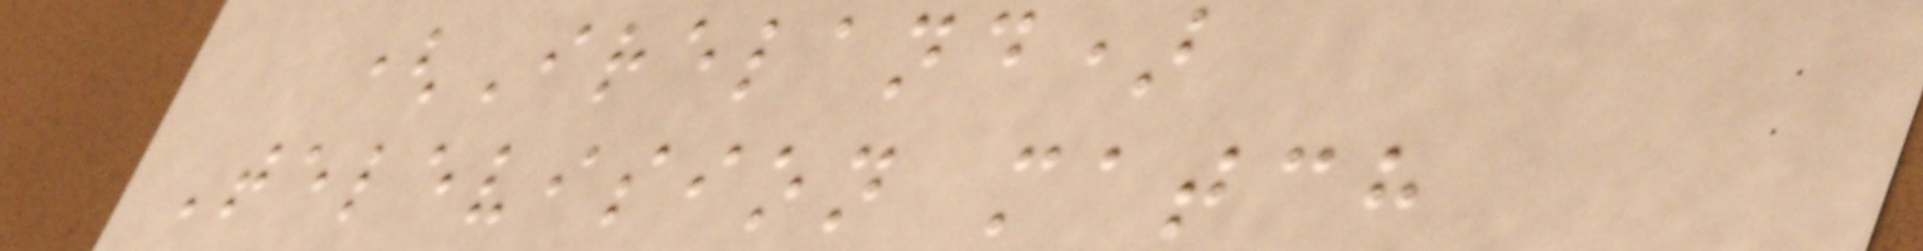(Ireland)
Television match
